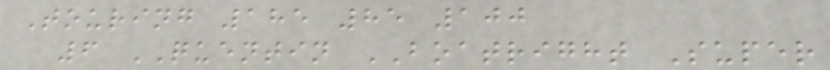Touring 185 85 100
6 QUENTIN BOATRIGHT Super
